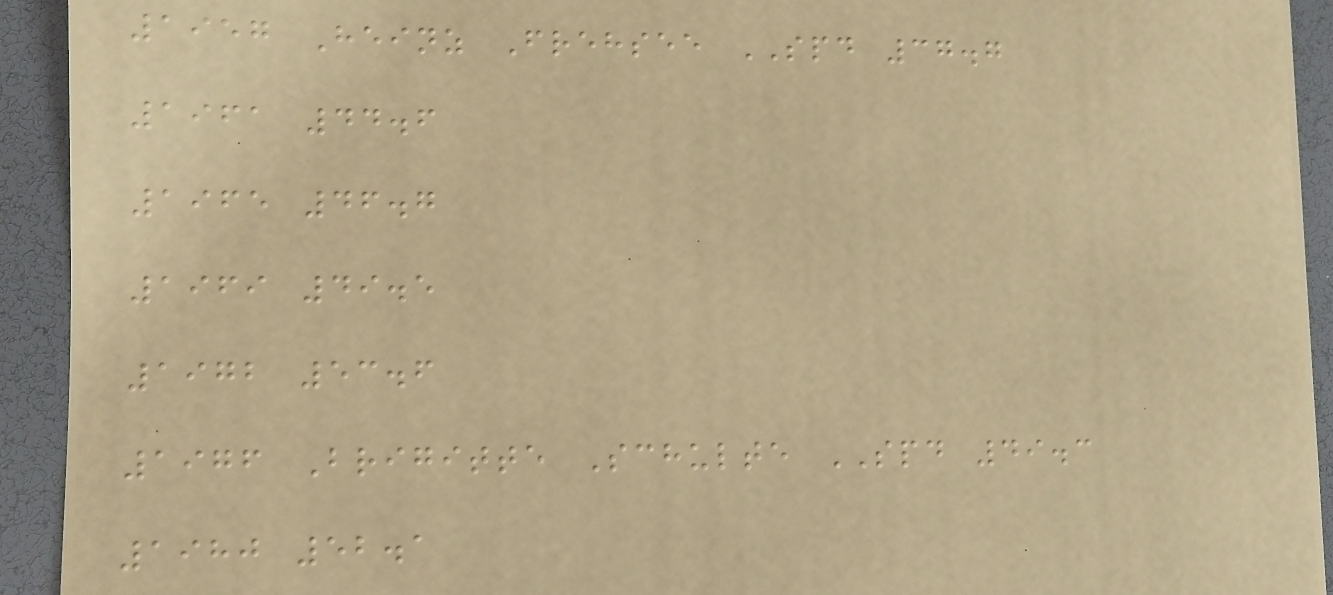1957 Heinz Frehsee SPD 37.7
1961 44.6
1965 46.7
1969 49.5
1972 53.6
1976 Brigitte Schulte SPD 49.3
1980 52.1
